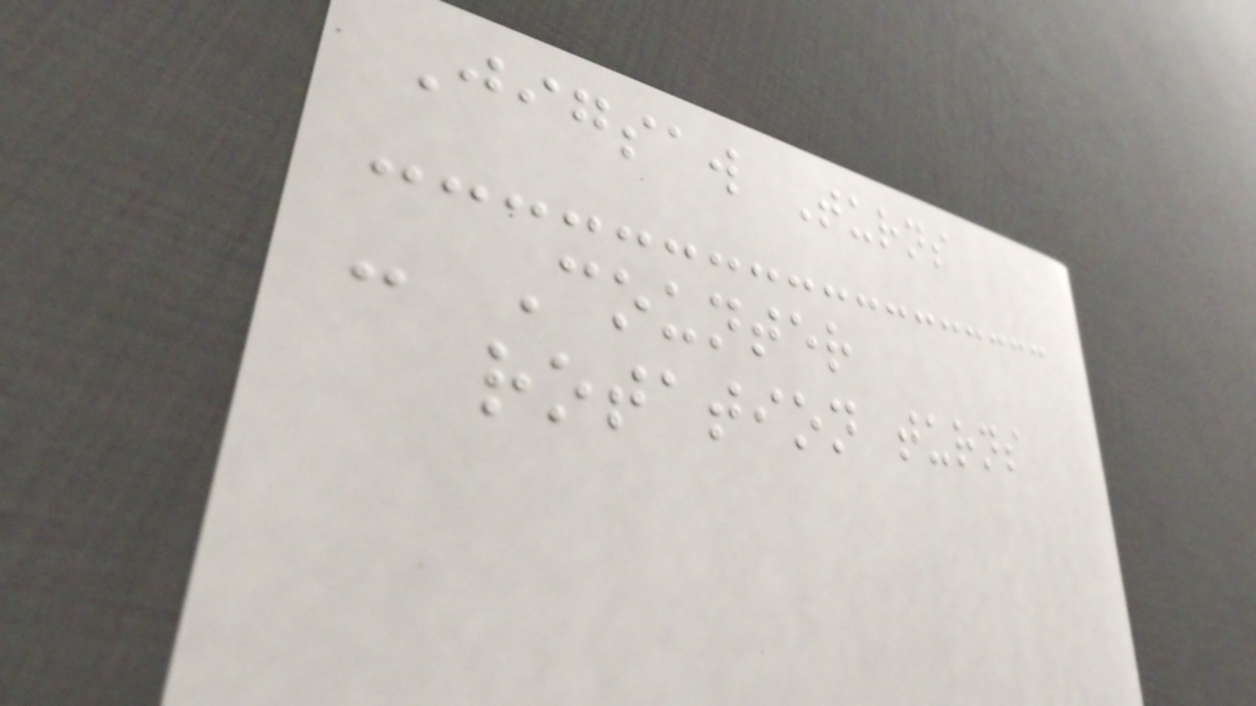Jigsaw Turns
- Counter
rotation turns
